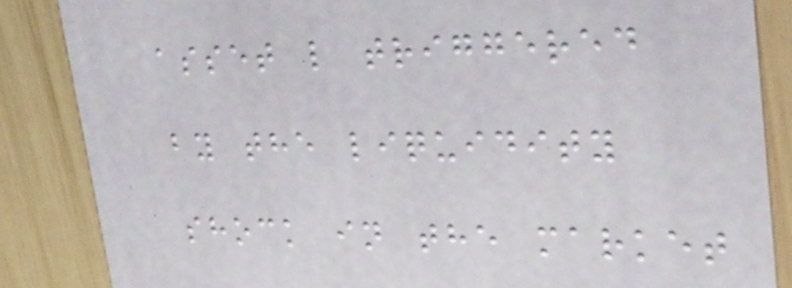asset l triggered
by the liquidity
shock in the market
